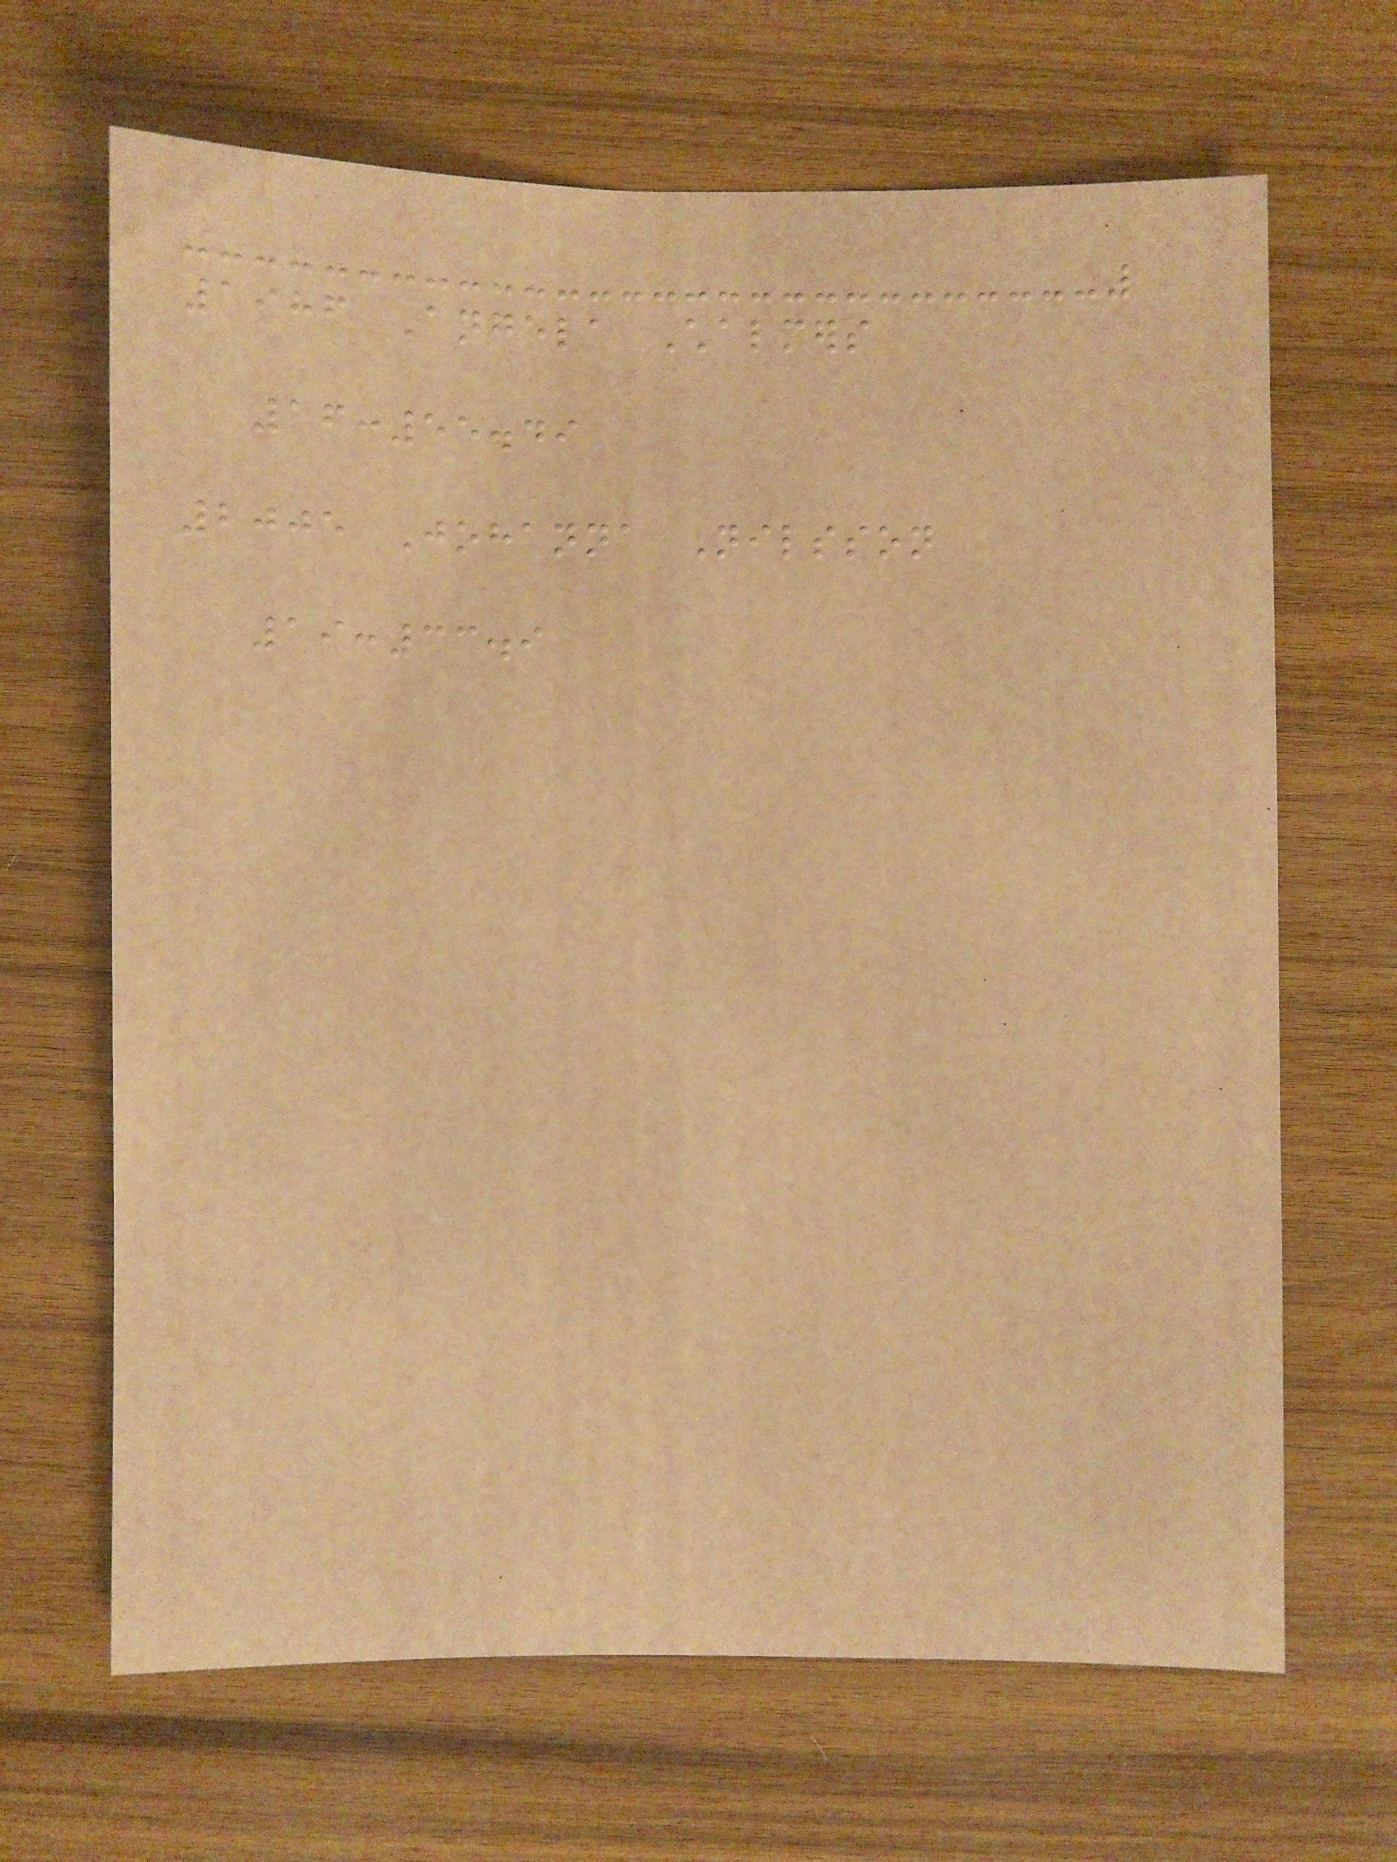1986 Angela Chalmers
16:55.49
2005 Johanna Nilsson
19:33.9
